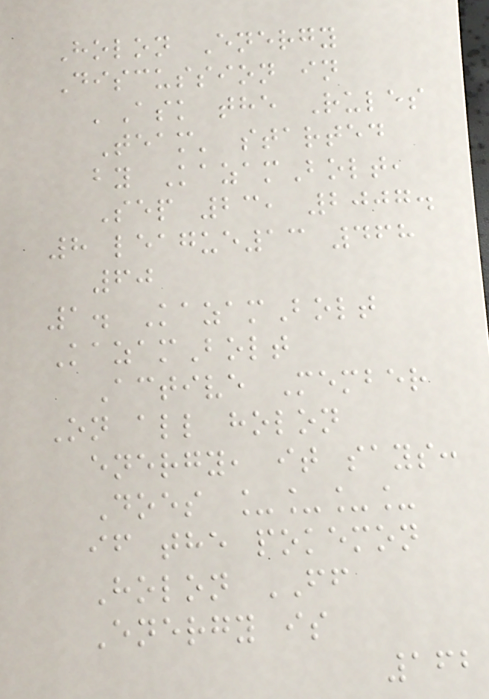Holon Energy
Discussion in
'Ask the Rules
Team' started
by KazamBolt,
Sep 23, 2007.
8 league13 468
60
1. KazamBolt
KazamBolt
Active Member
On all holon
energy, it says:
Does ____
if the pokemon
Holon FF
Energy is
162
